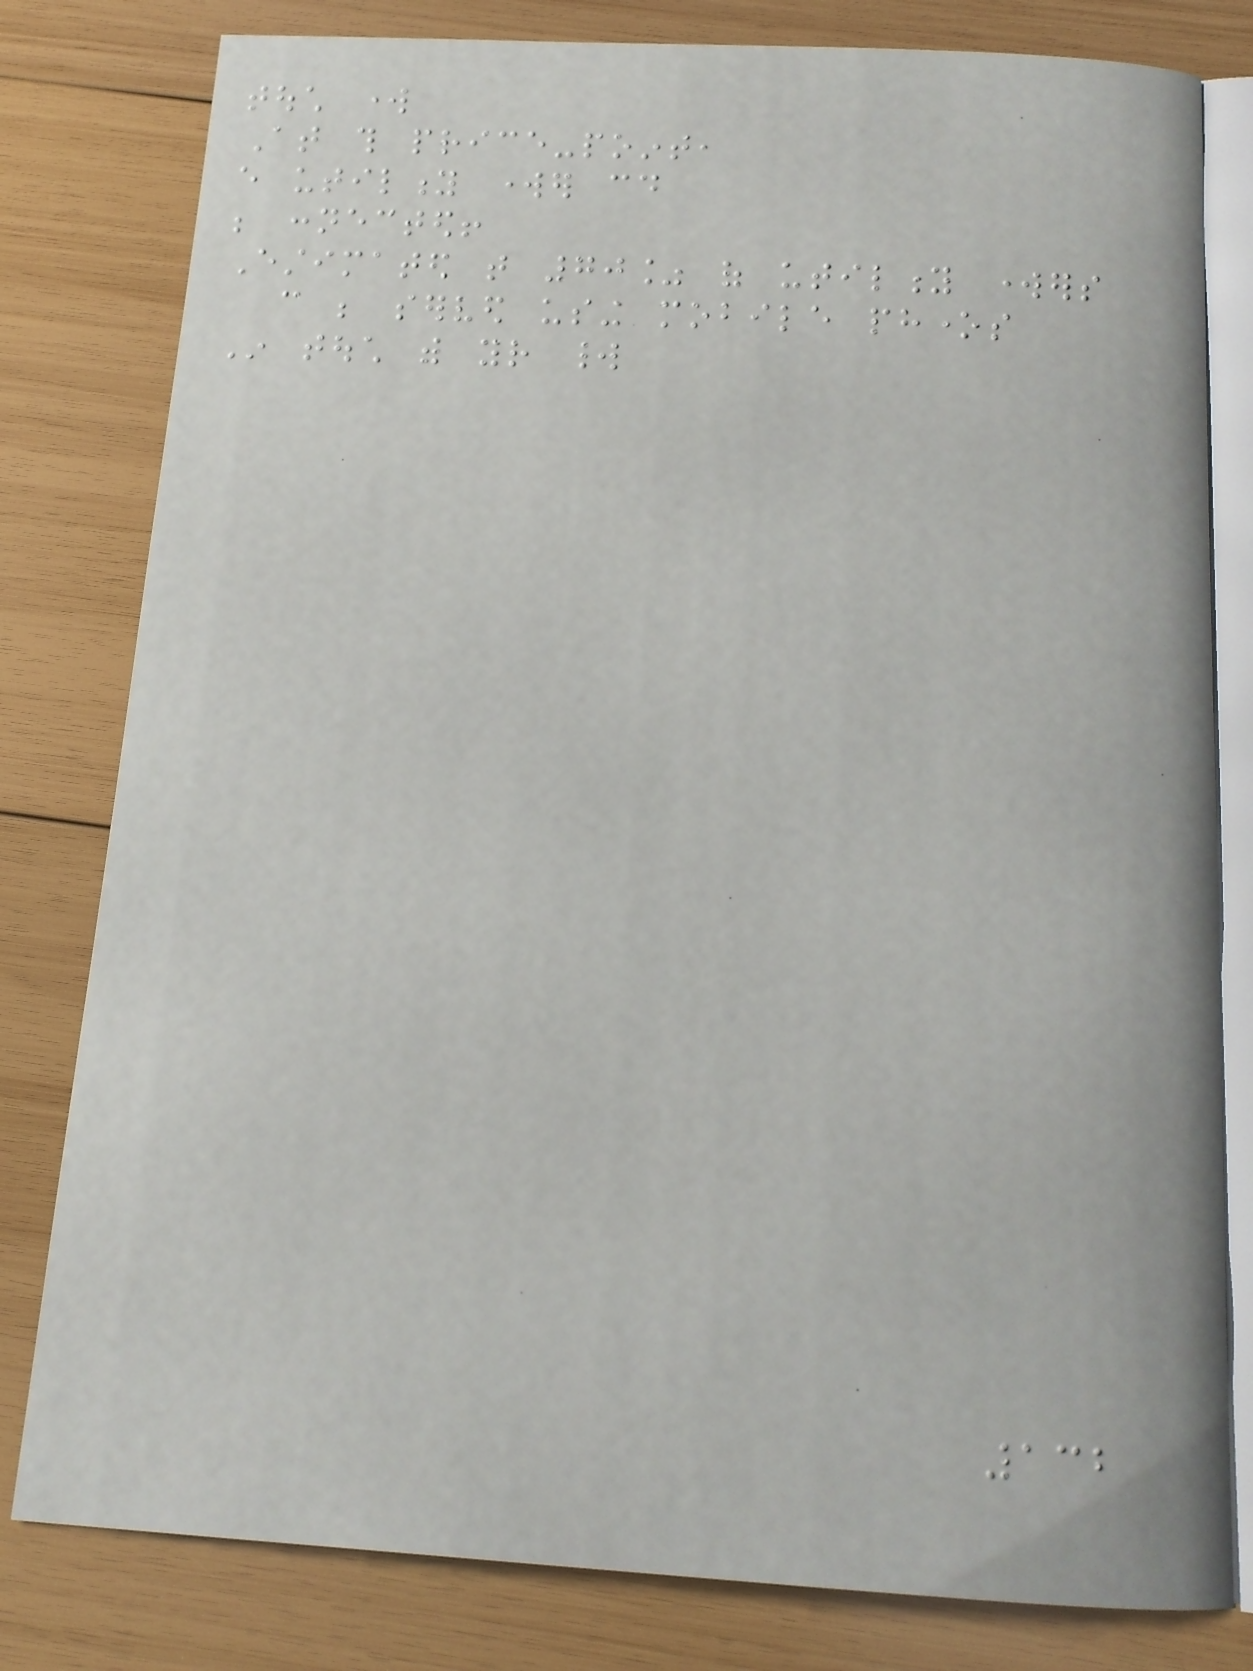touch work
At this price-point,
every utility worker could
be connected!
Estimated that 70% of utility workers
can be served using mobile phones
In touch with your world
132
